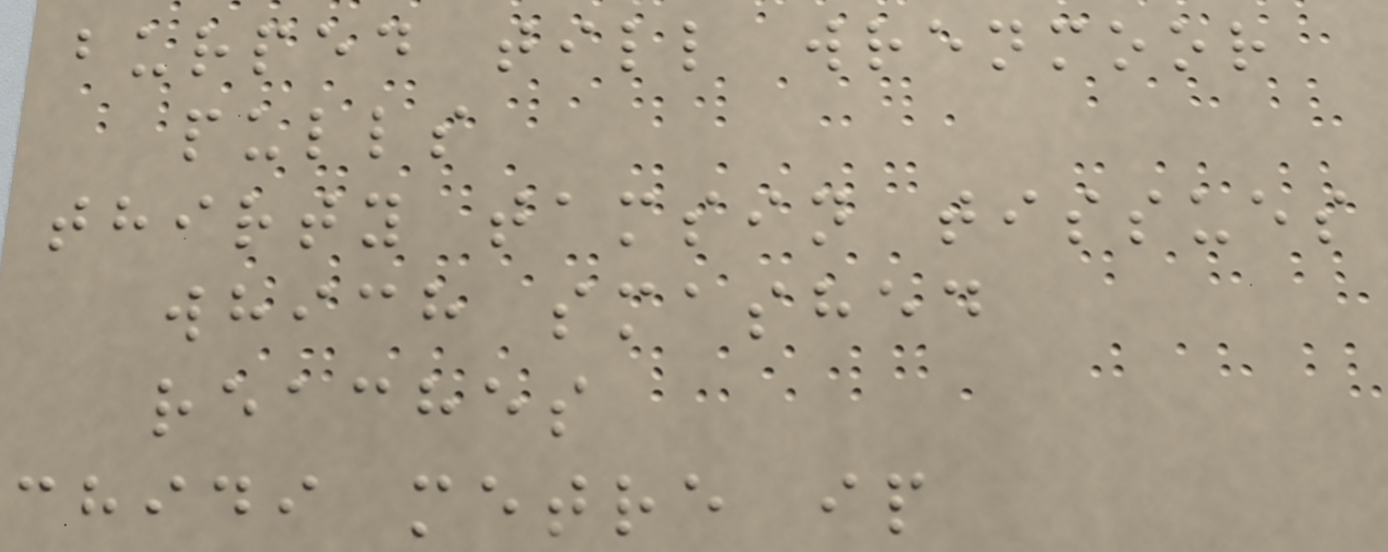burped till wrenmoor
pulls
thirty tamsin tissues
which smashed
reaches
chidi metre ip
